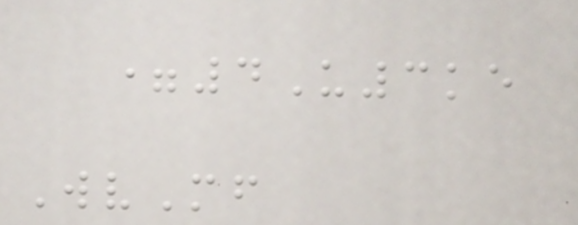=4U3ke
WvMf
